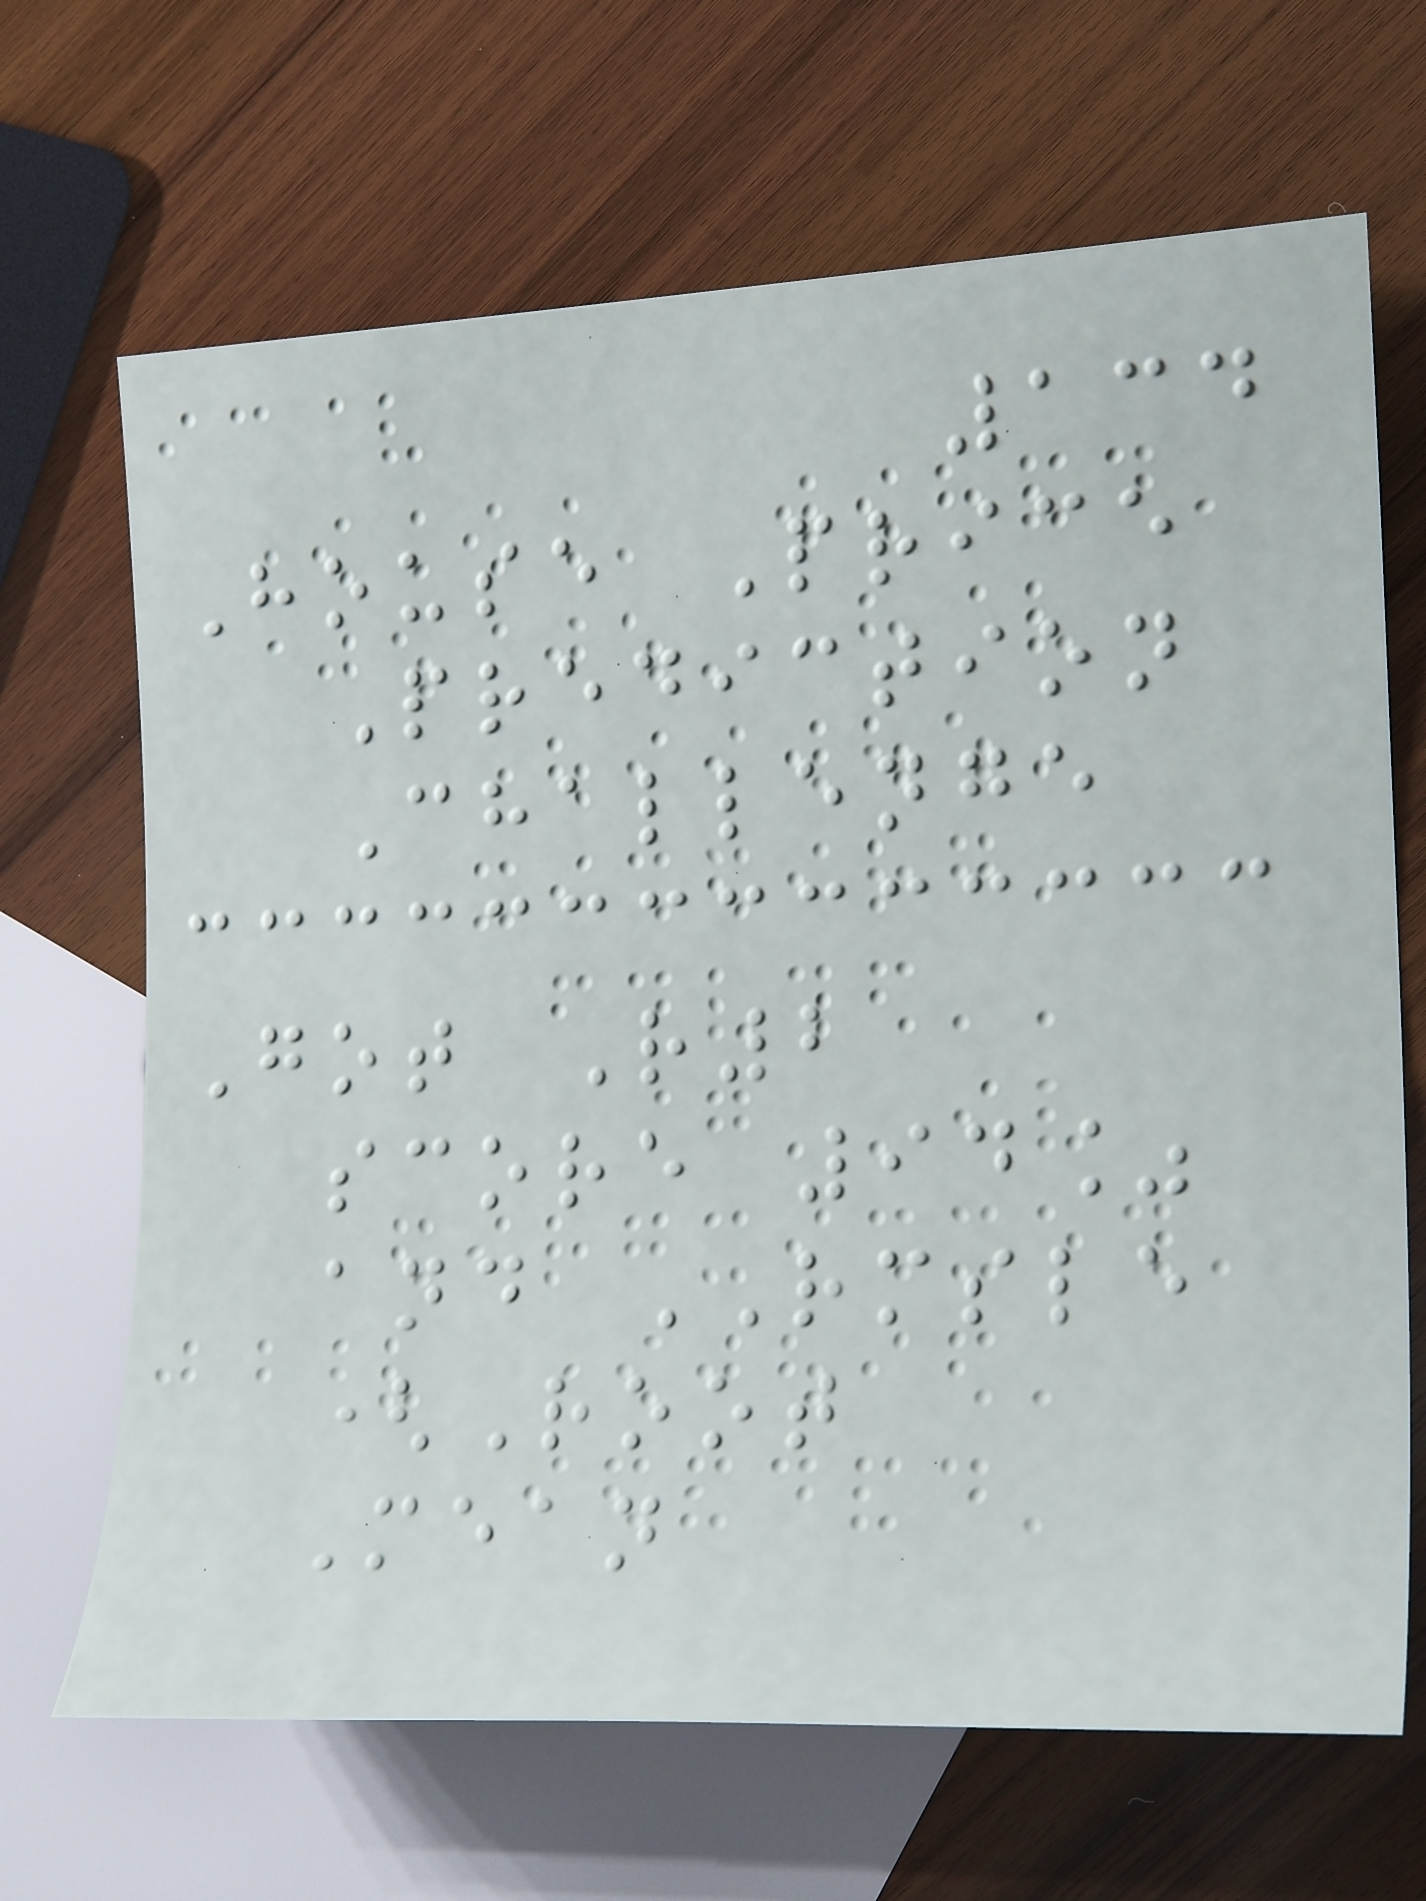134
House Price
Prediction
Challenge
Got R2
score 94%
and RMSLE
(Root
Mean
